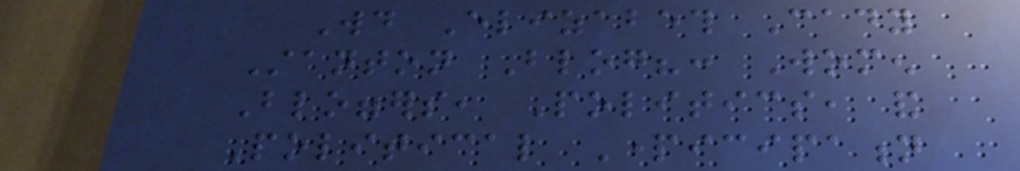Would Elizabeth Cady
Stanton Blog?: Women
Bloggers, Politics, and
Political Participation
